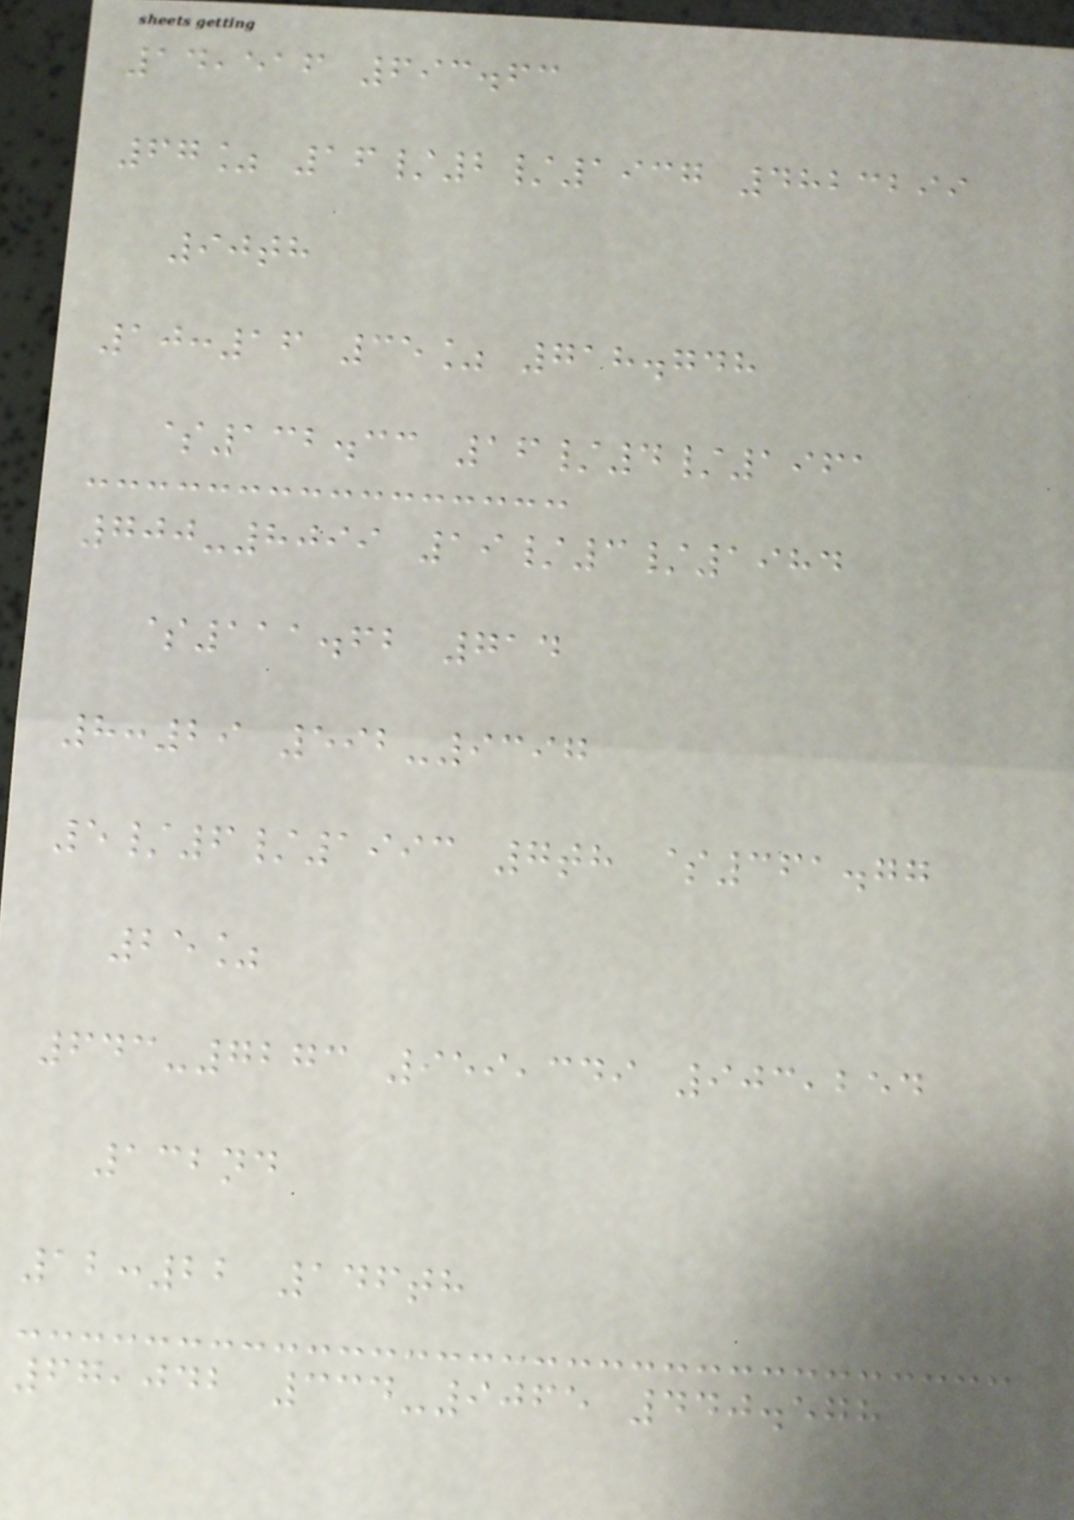14,516 693.63
67% 16/2/1937 4823299
90th
10:16 35% 718.748
$132.33 16/4/1961
700-8099 19/3/1984
$111.62 714
8:29 592-9397
5/6/1993 7th $361.77
25%
643-7273 959,349 903,254
132nd
12:22 146th
67,042 334-9065 440.578
